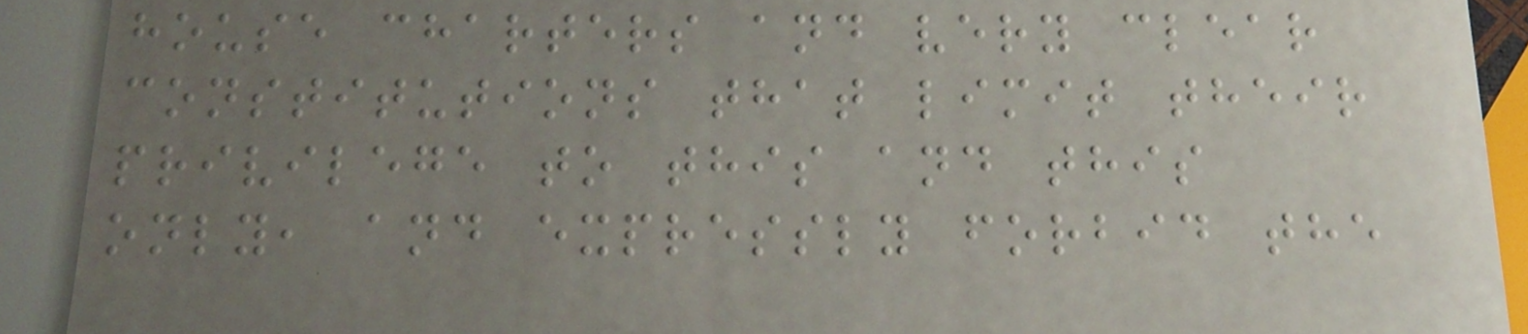house charters and very clear
constitutions that limit their
privilege to this and this
only, and expressly forbid the
